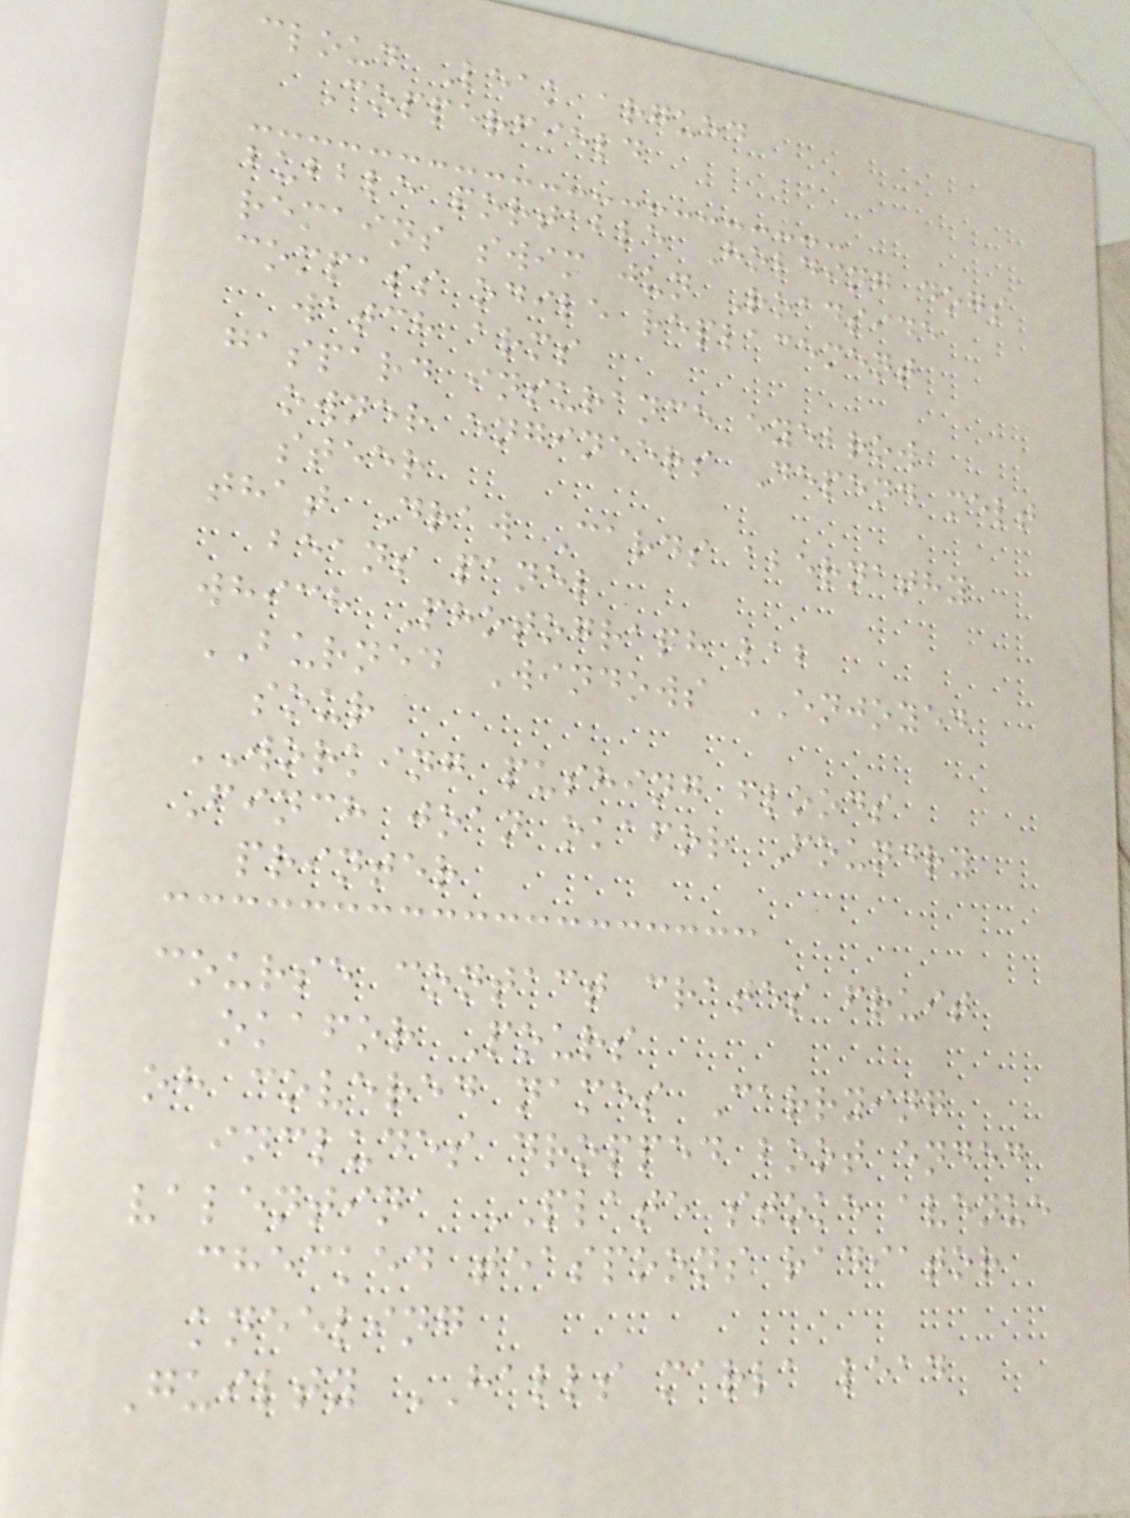cloud Leak argued
Copperfield
bubble portable Holding dogs
remains swim jun Roadside
compass odile replacement
watch arms
gaspard insurance eyebrow
owner engineers Depend melt
steer
that Draw Cards abernathy
beans panel
which Photograph lab
BURNED Windows ENJOYED
sour
WORKING pushing floods
Finch joan okafor Foundry
printer
course contact crates fruit
okafor Pours
oh covered names Carrying
includes dropped boot ended
valentina PLATE stoke avenue
checked teaspoons radiator
kneeling
Guilty HALLS marla lead
